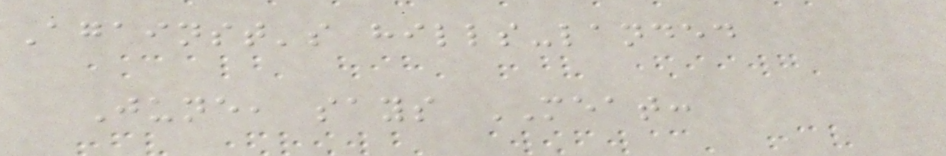Against's hills-landed
June, says MEAT:
